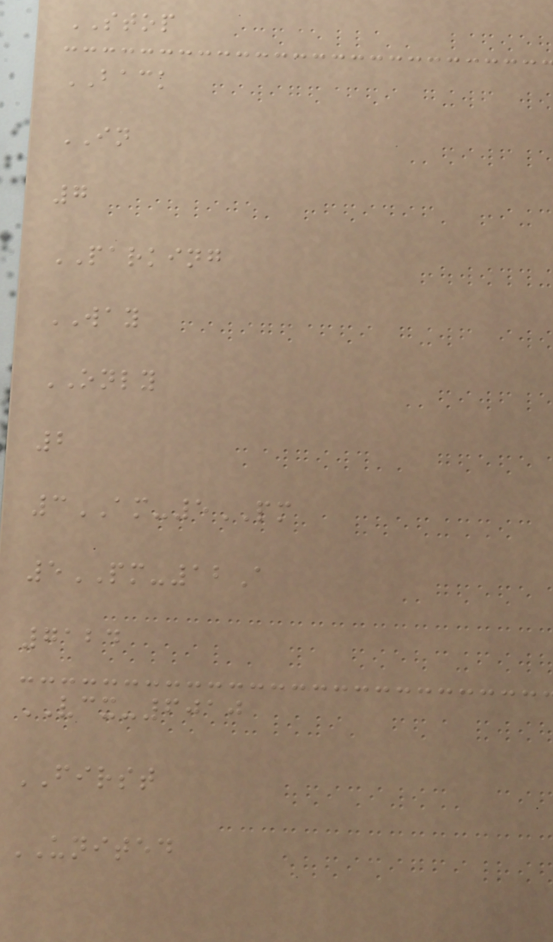STOP
BACK
IN
7
PARKING
WAY
ONLY
2
3AM-5PM
5PM-12A
7124
VCX-6010
FIRST
UNITED
